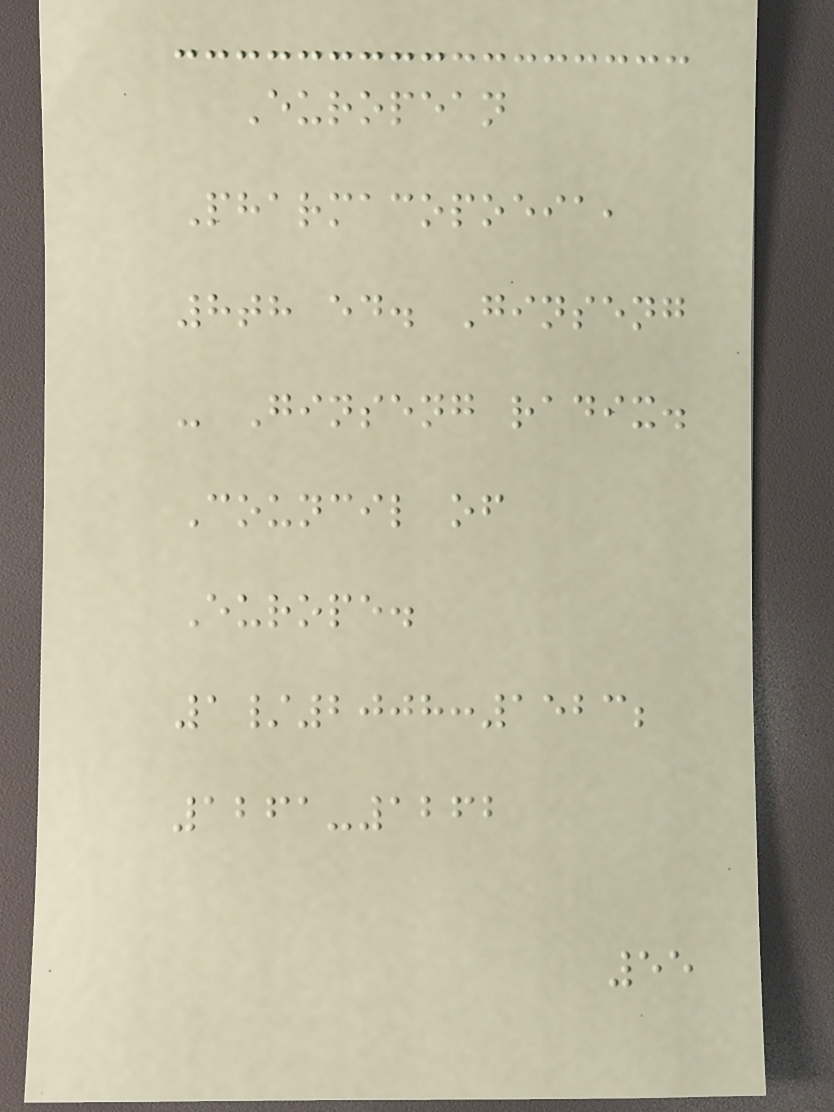European
Pharmacopoeia,
8th ed. Ginseng
- Ginseng radix.
Council of
Europe.
1/2008:1523;
1261-1262
55
